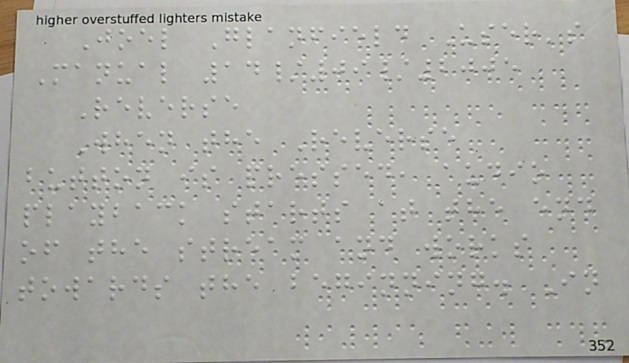Joel Glanfield User's
Manual 14/09/2005
Reverse
When the Reverse
button is pressed, audio
playback starts at the end
of the stream and works
towards the beginning. In
